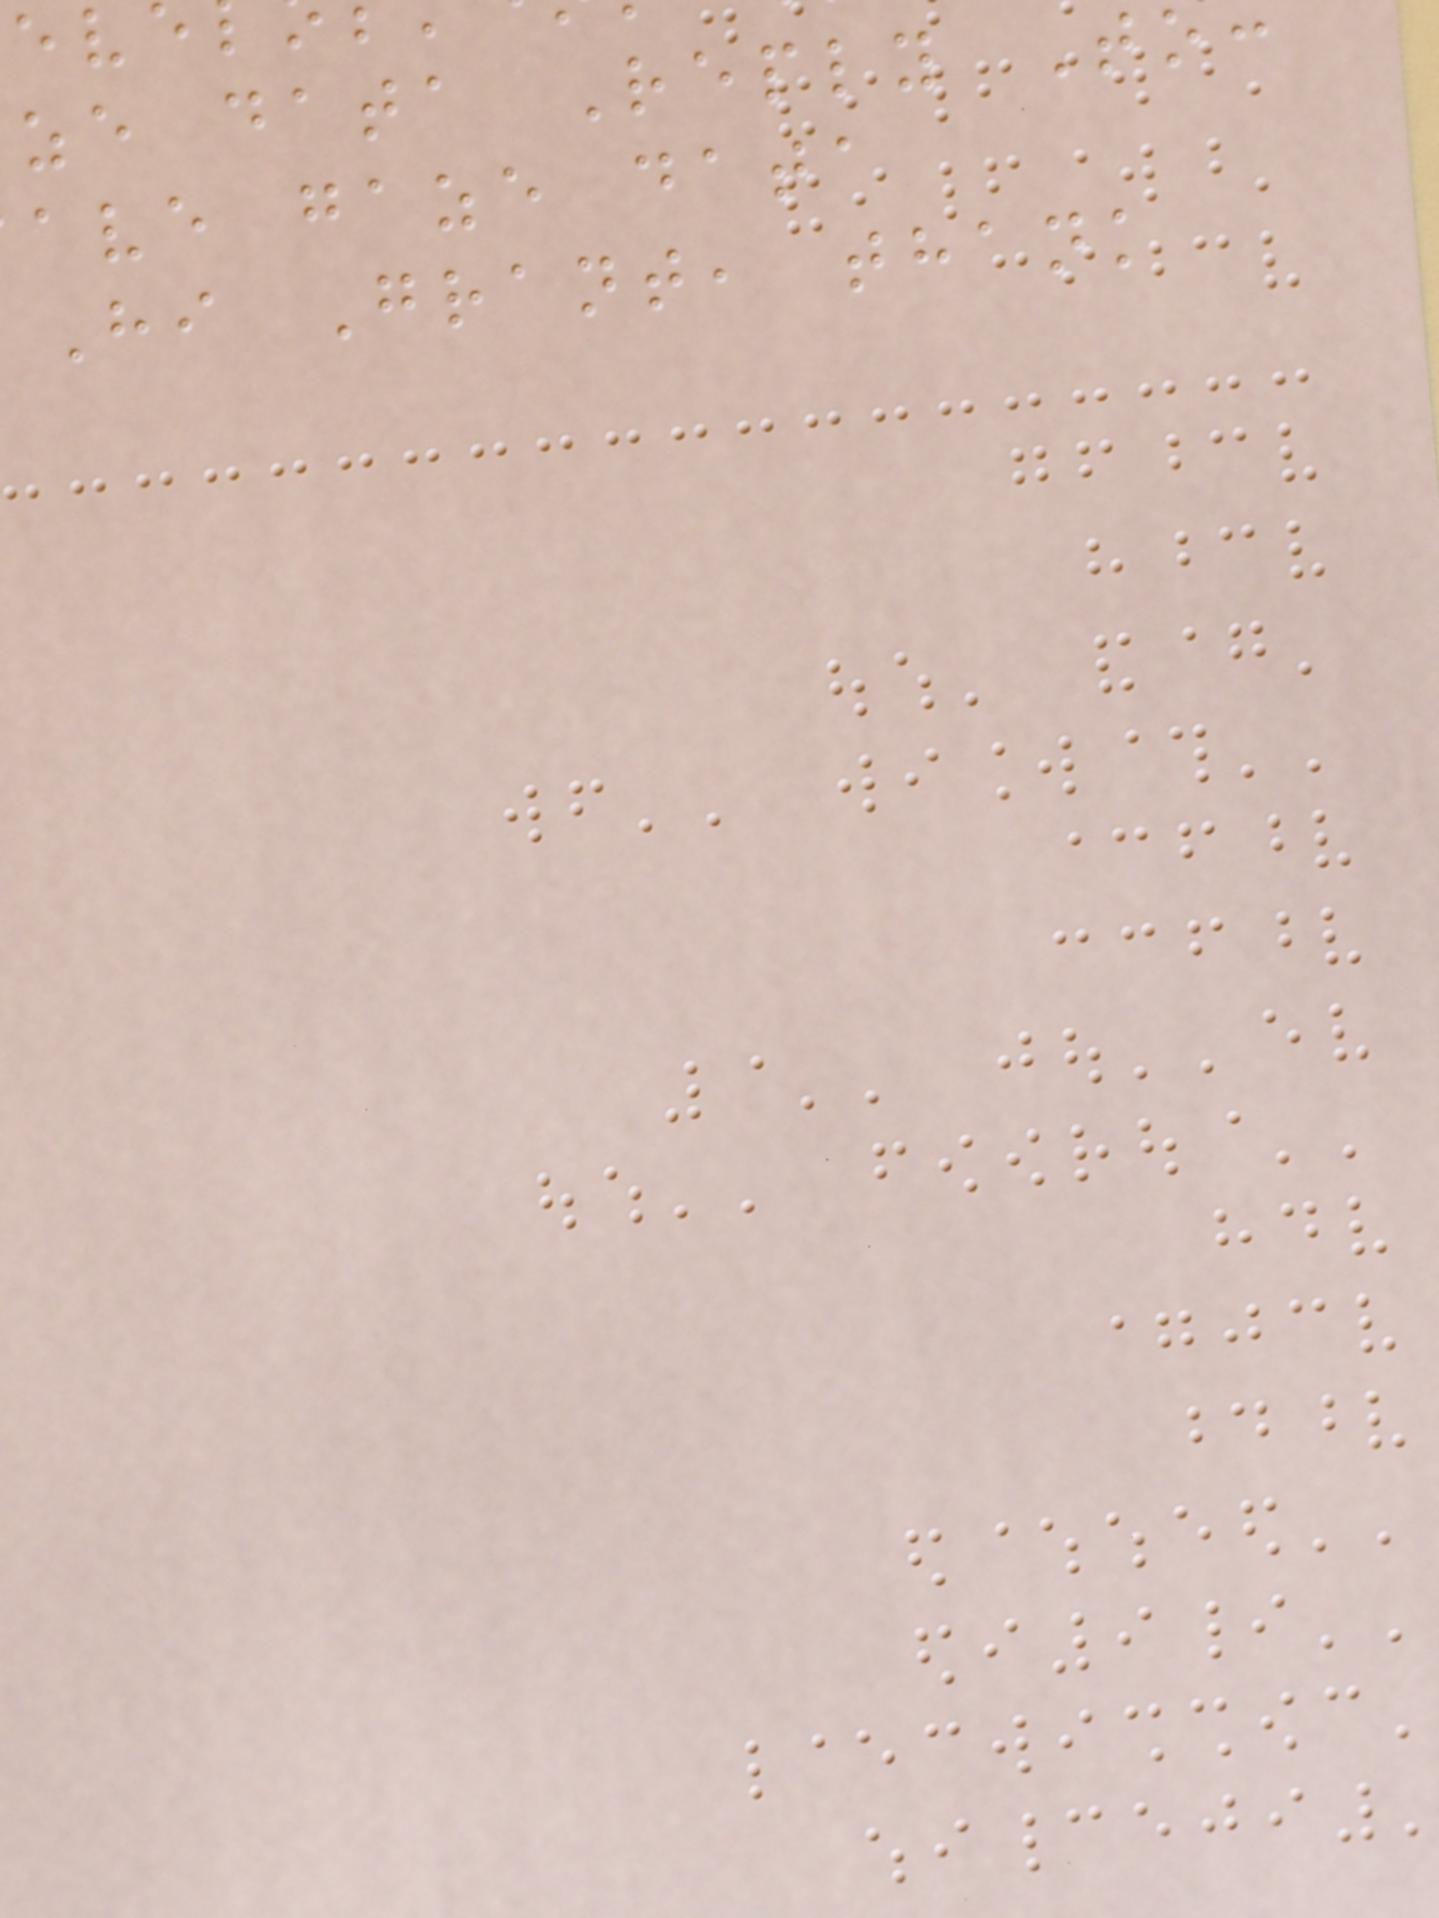ze data Reply To
ave gaze data
Hi Grant, thank
